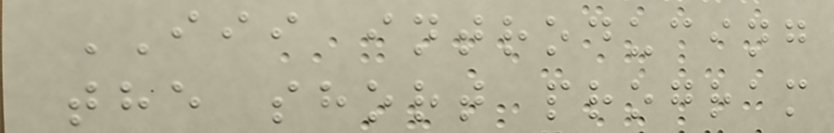III introducing
the short program
